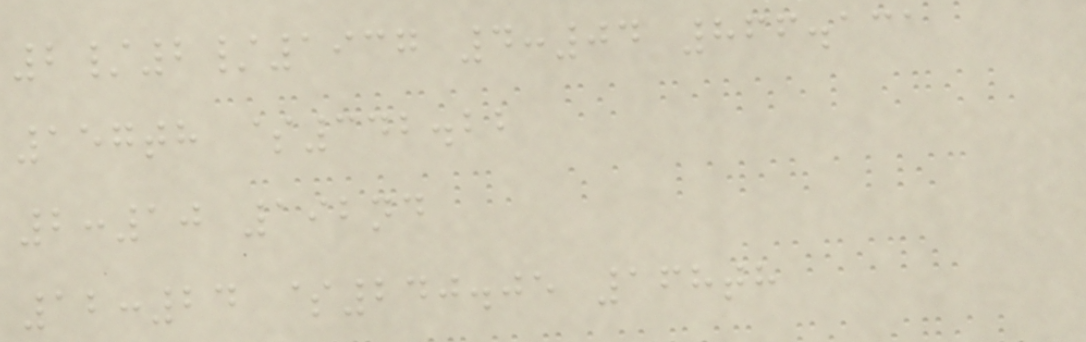2/2/1937 4:04 866.131
157th $342.22
2:10 192nd
12:24 $240.05 168th
